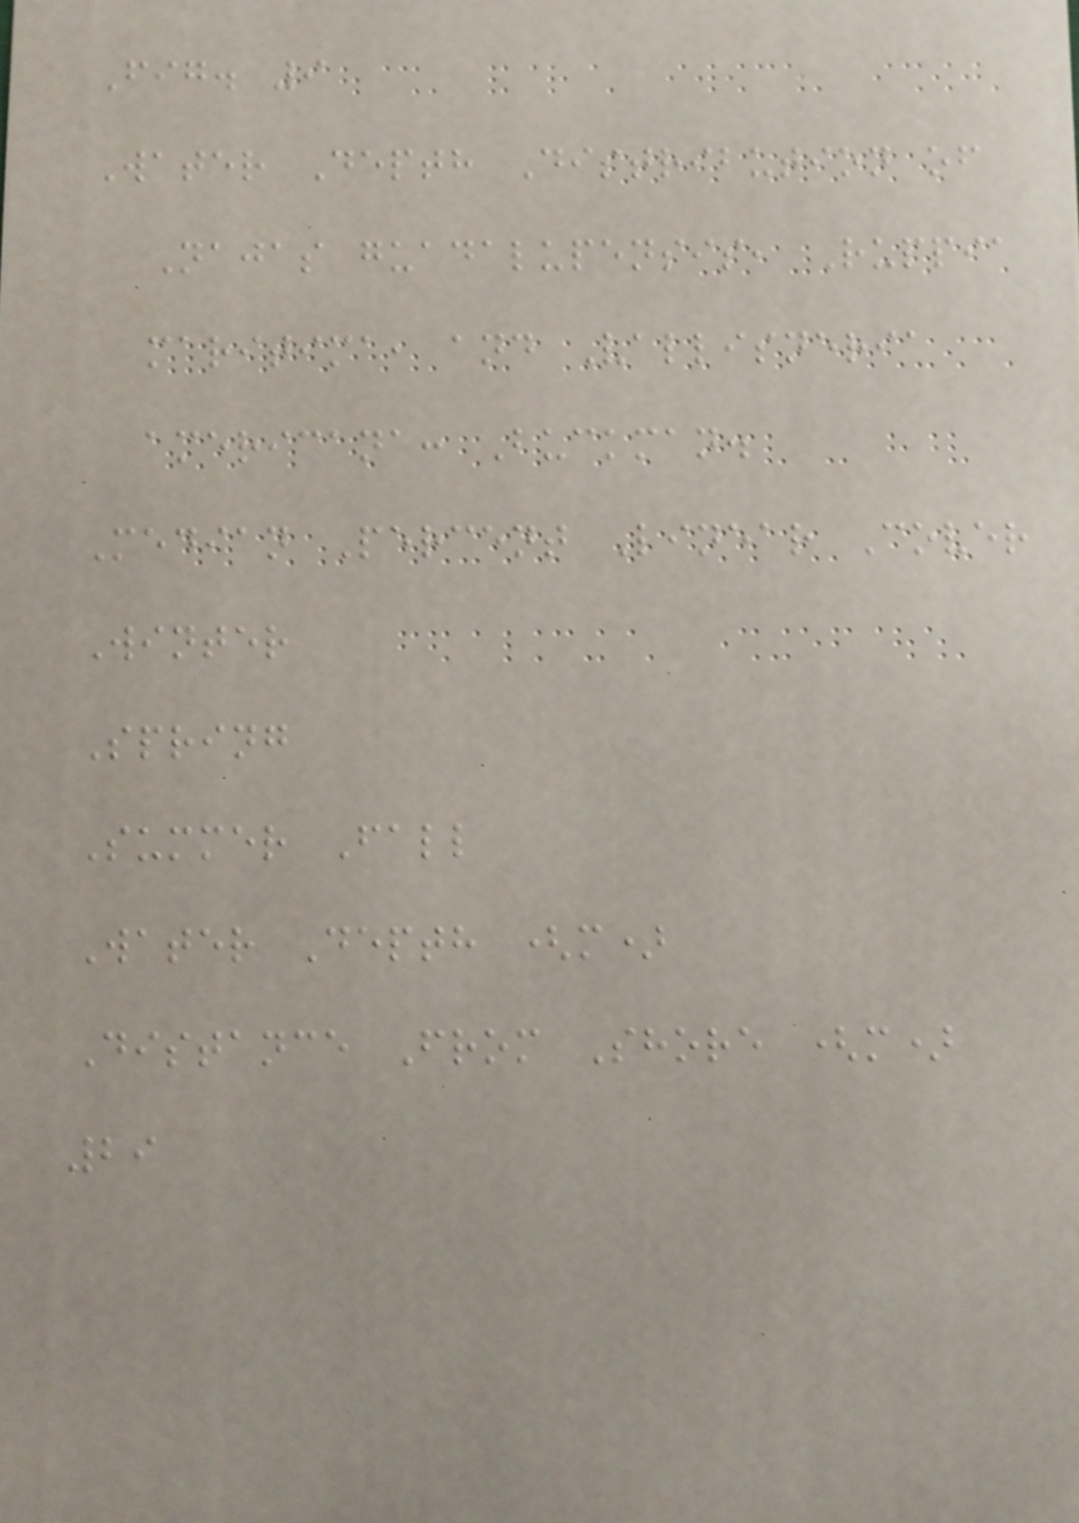Fig. 9
Water Depth Distribution of
Najas guadalupensis, Ruppia
maritima, and Vallisneria
americana: Buckman.
Median Percent Linear Cover
Winter
Spring
Summer Fall
Water Depth (m)
Distance From Shore (m)
29
